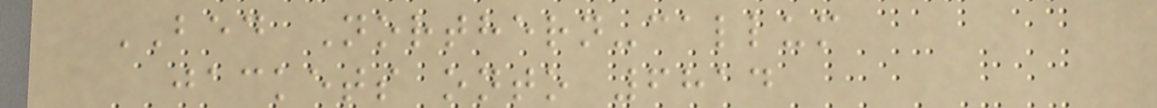BED Northern-callum
jackets onto 6814
